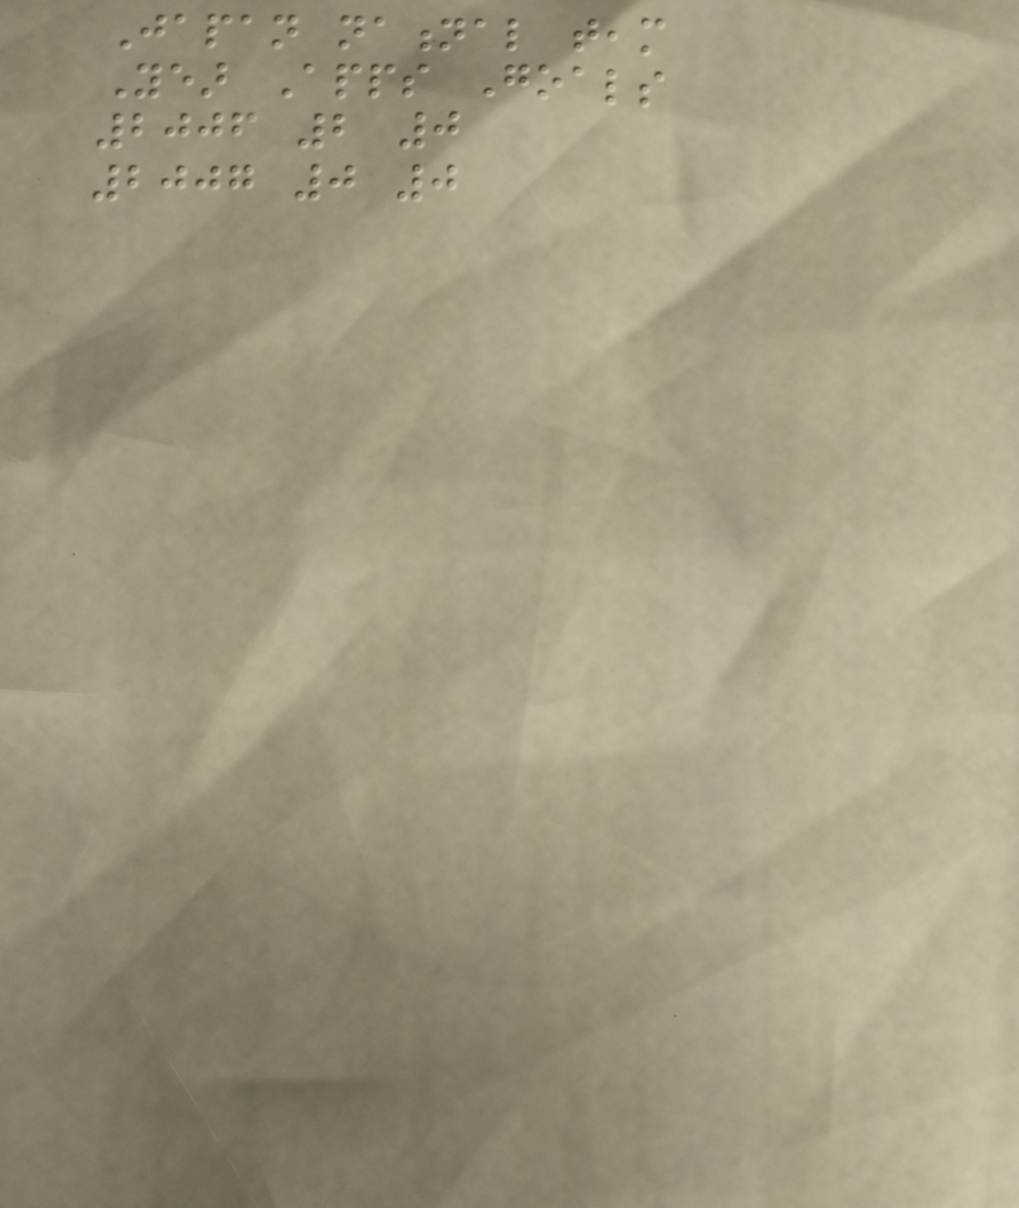Japan national team
Year Apps Goals
2006 2 0
2007 0 0
